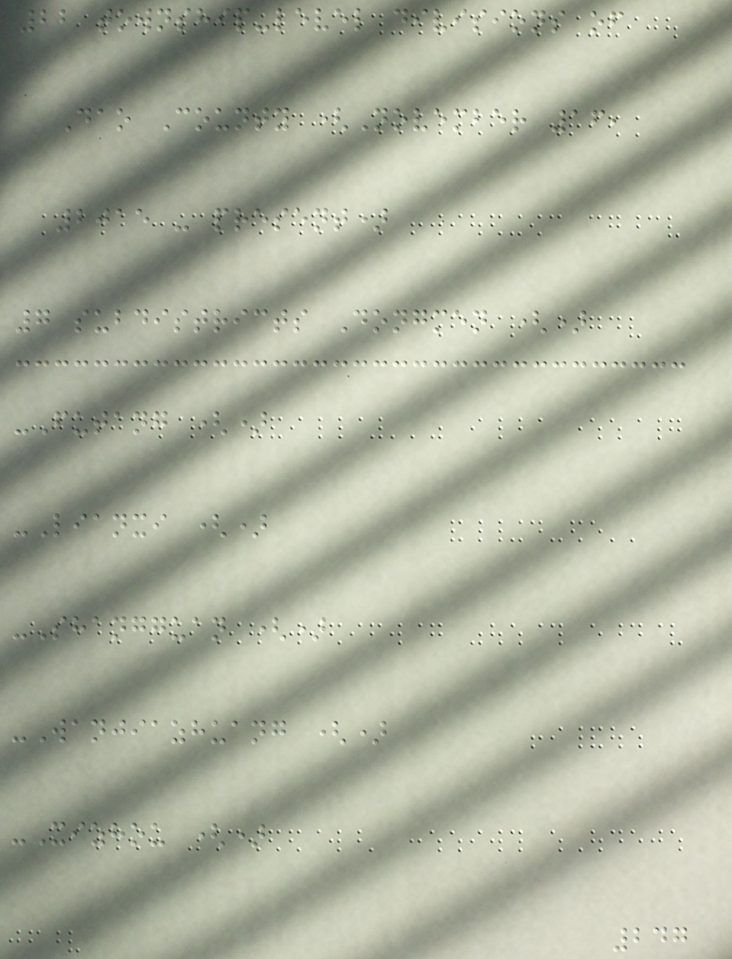22 township-level divisions of
Dao County (November 16,
2015 - present)
7 subdistricts Dongmen ()
-Futang ()
-Lianxi ()
-Shangguan ()
-Wanjiazhuang ()
-Xizhou ()
247
